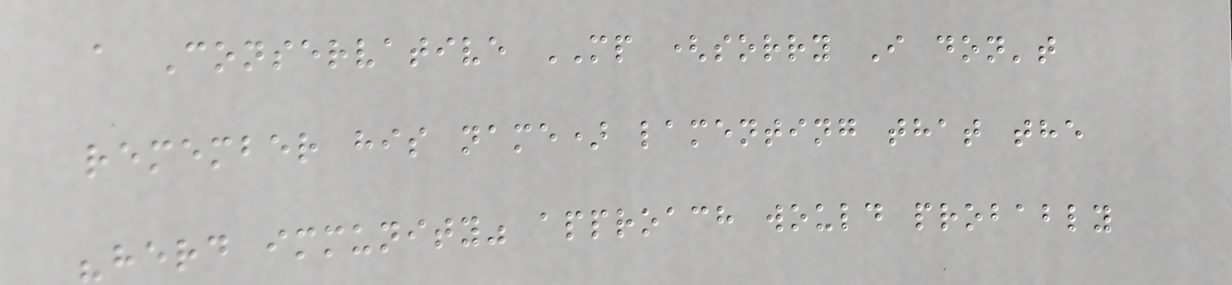a Conservative MP (sorry I don't
remember his name) lamenting that the
"herd immunity" approach would probably
